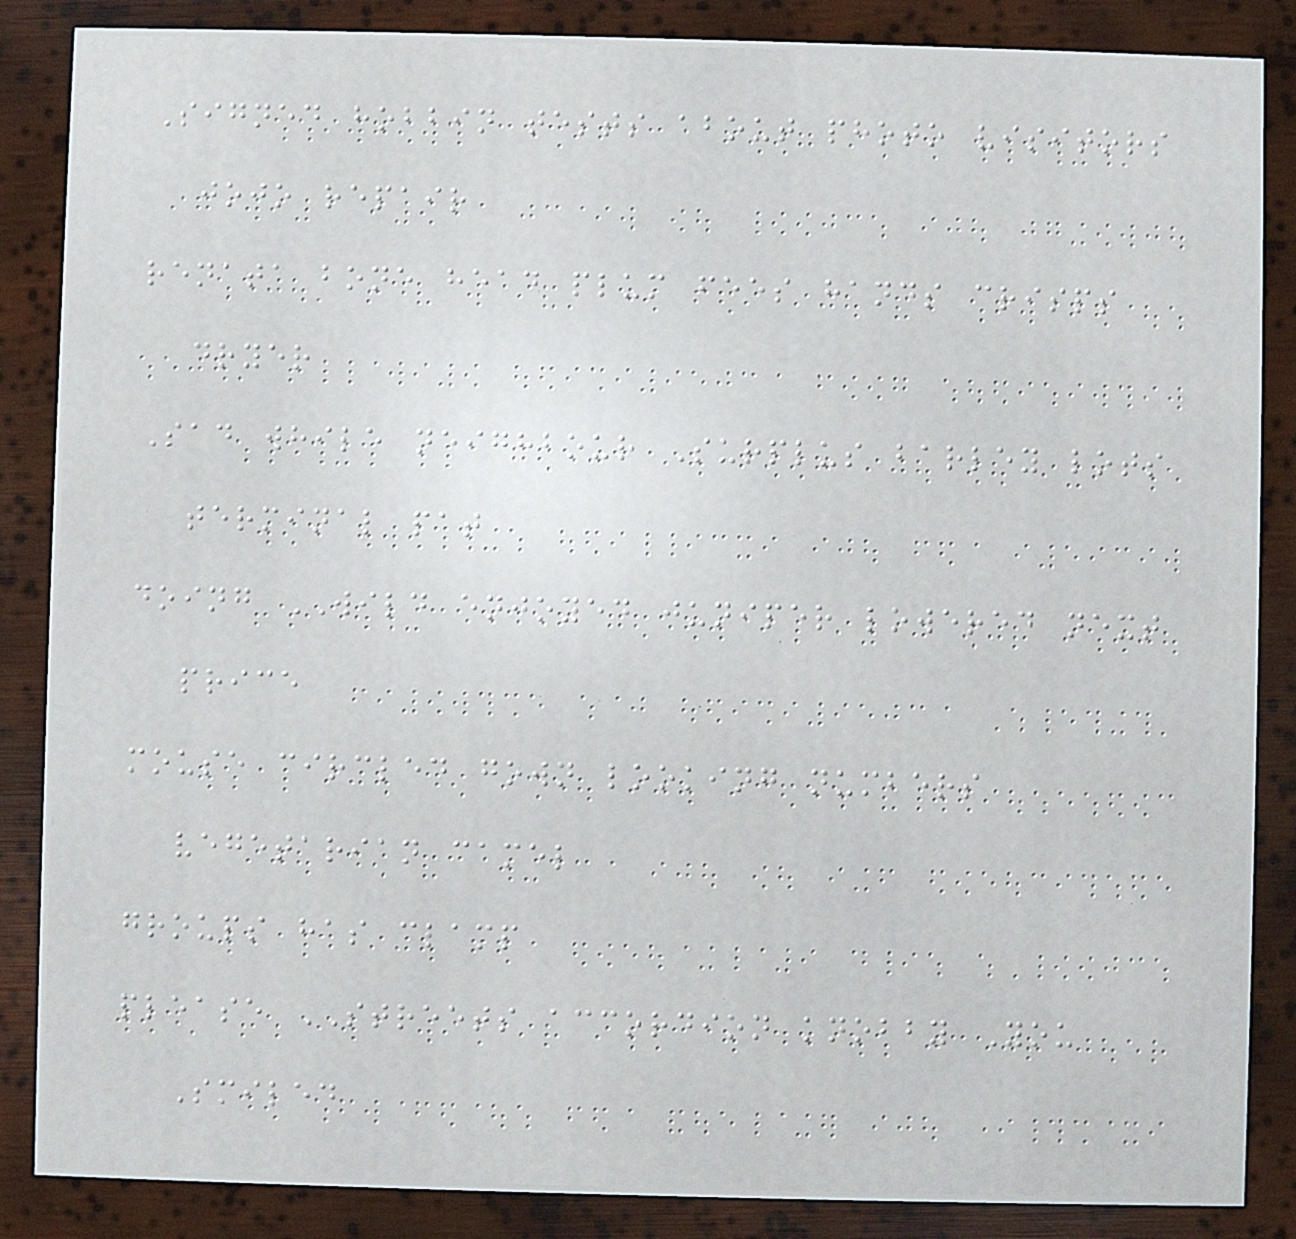Signed hobbin tests about photo visitors
jojo repair
renata bone head plum fees hands crisps
dryer
Sad while neighbour Surplus barley lots
terminal pat
doing WILD enjoyed juniper lowered next
price
mouse circled gown looking numbers
vegetarian camel
groups has clamp
please STREETS accordion knobby You
Smiled
